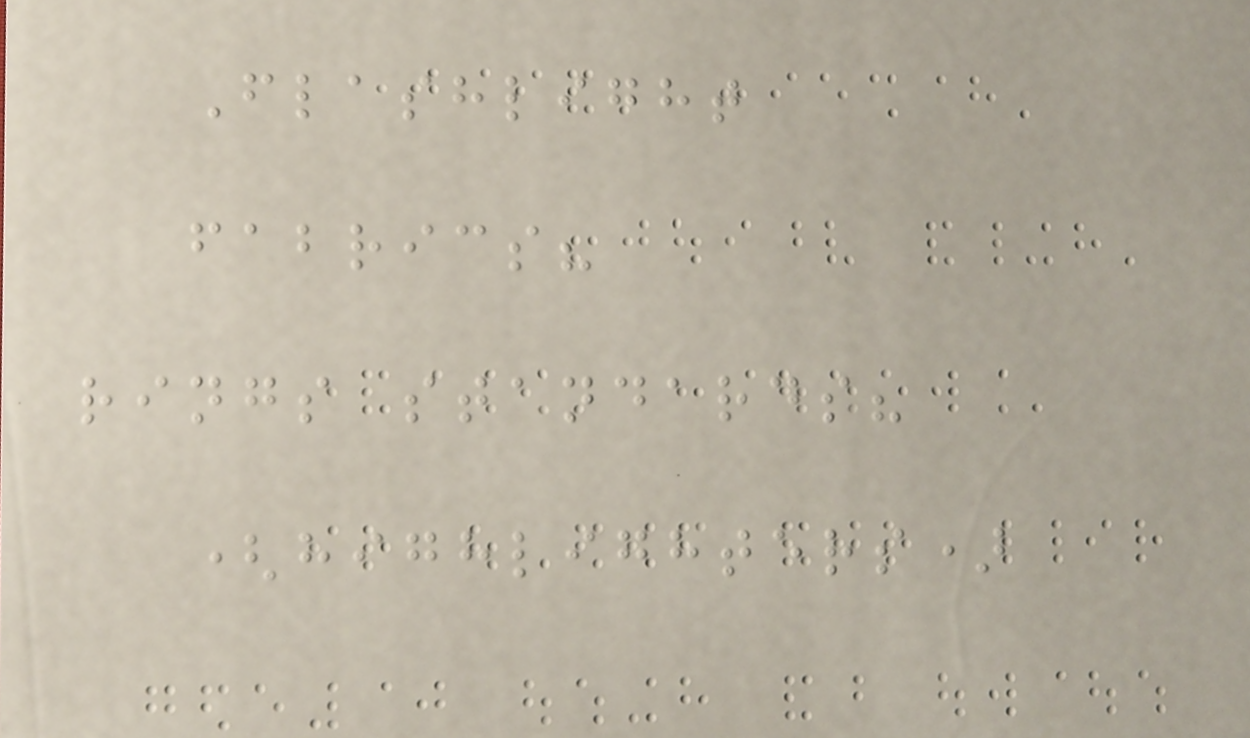Flashlight
fabrics?
rings standards?
(highlighters)
